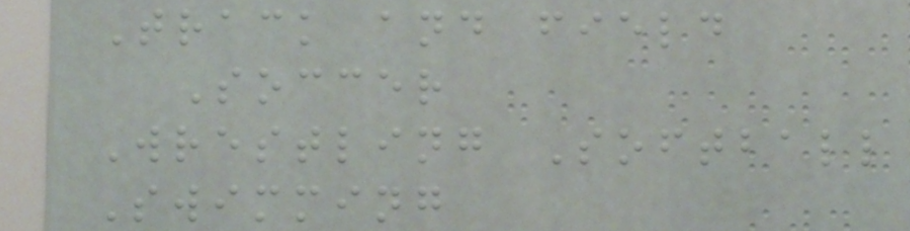Track and field
Soccer
Wrestling Softball
Swimming
